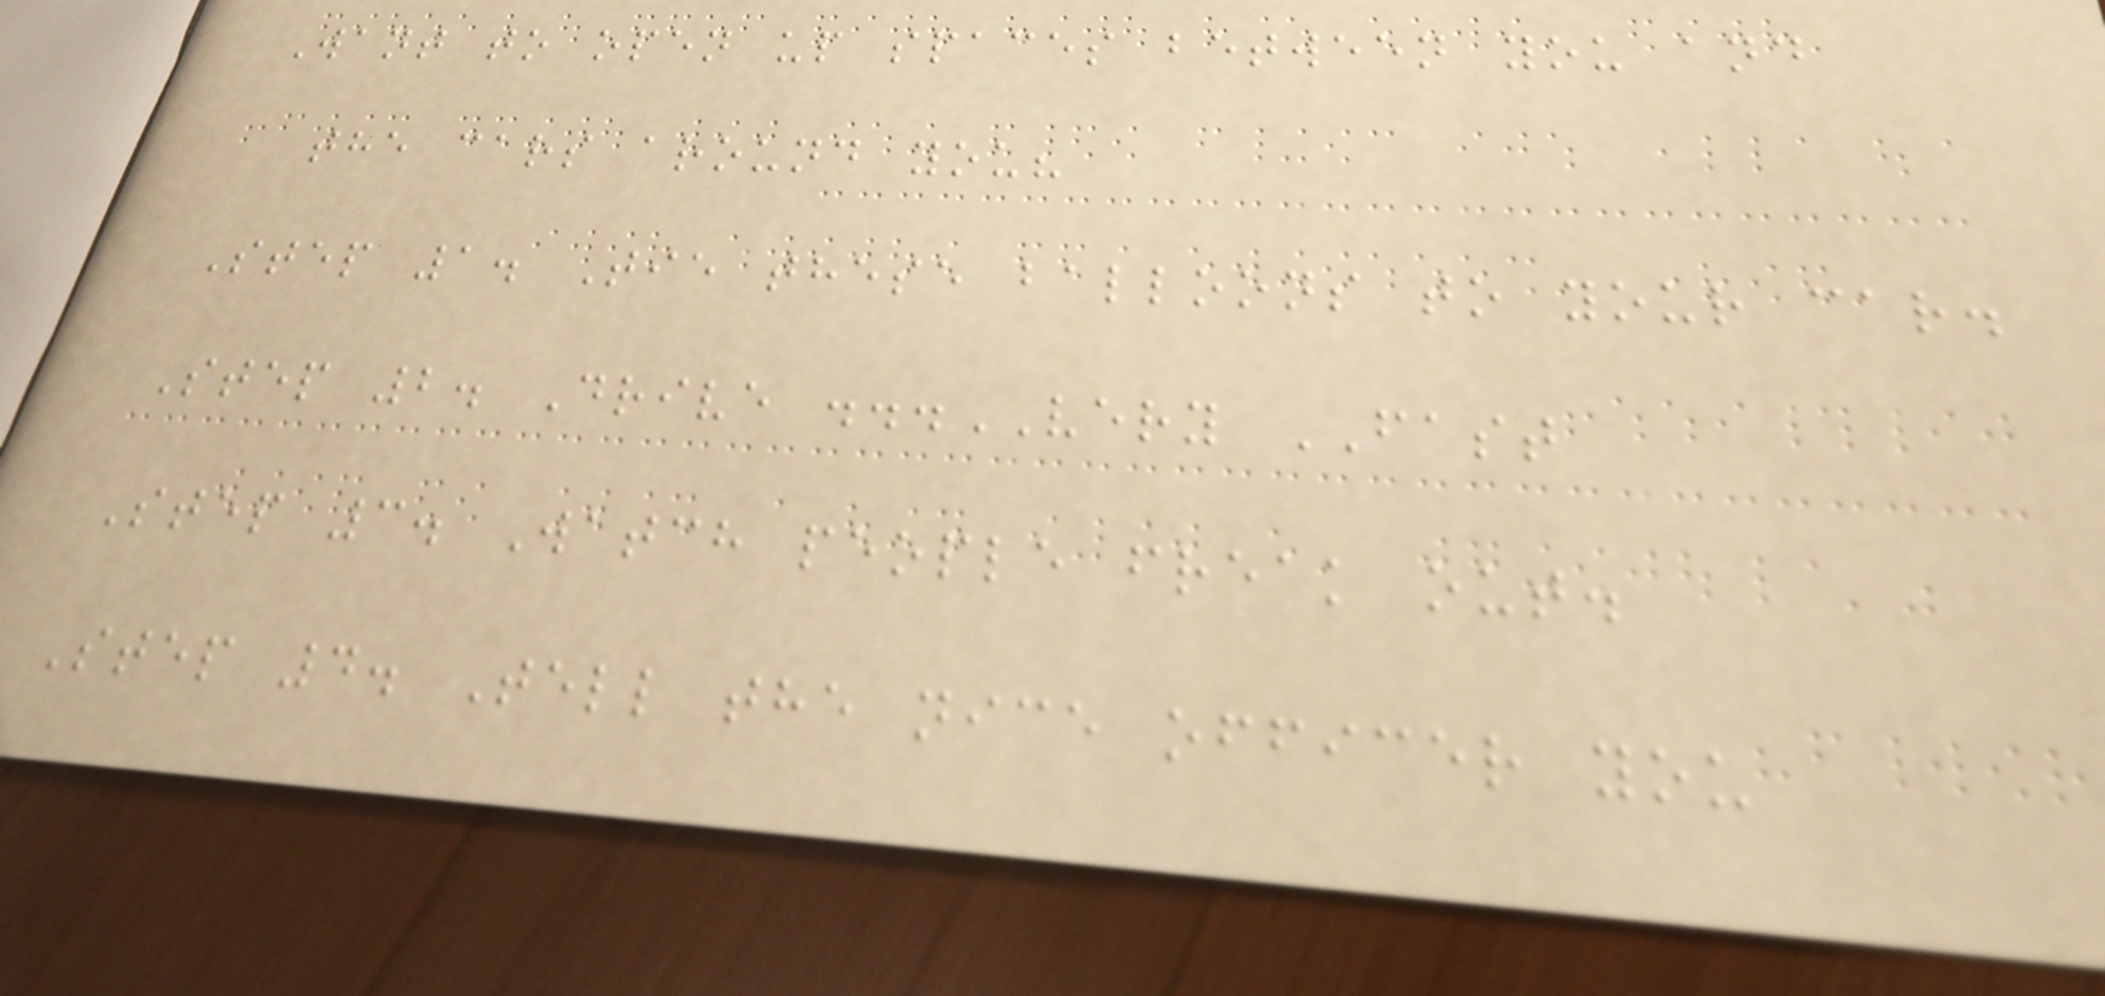Want to open up spaces between you and
the cars around you?
Step 1. Tie these balloons to your car.
Step 2. Drive ...VERY FAST
Step 3. Watch people freak out.
Step 4. Tell the nice officer you
